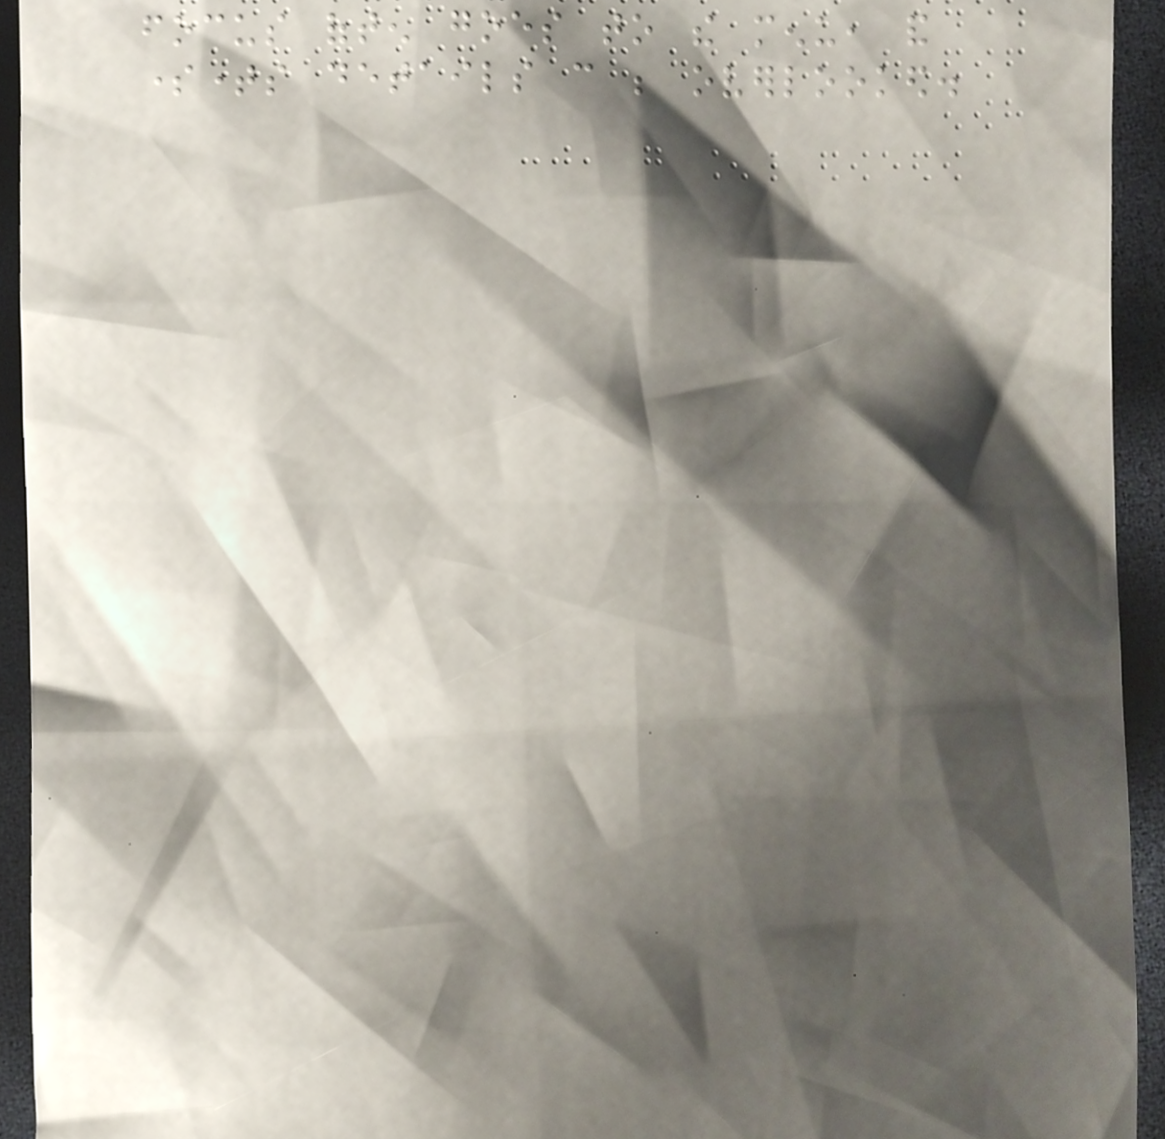focus often goes to the menu, and
sometimes details can be overlooked.
